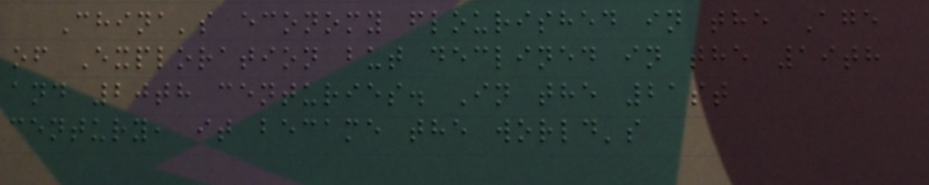China's economy flourished in the Age
of Exploration but declined in the 19th
and 20th centuries. In the 21st
century, it became the world's
